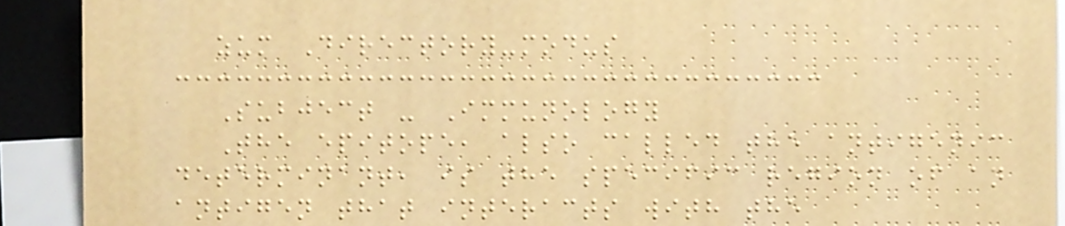zum Directory-modus
Subject - Immunology
The epitope, also called the antigenic
determinant, is the specific region of an
antigen that interacts with the
